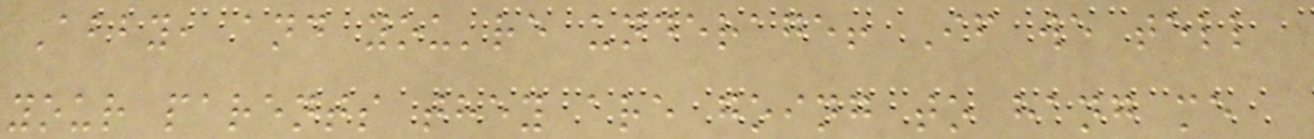Abby, and you're underage! If we tell
your parents they are going to hang me
